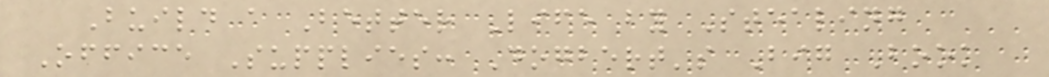Build a Better Life by Stealing
Office Supplies: Dogbert's Big Book
